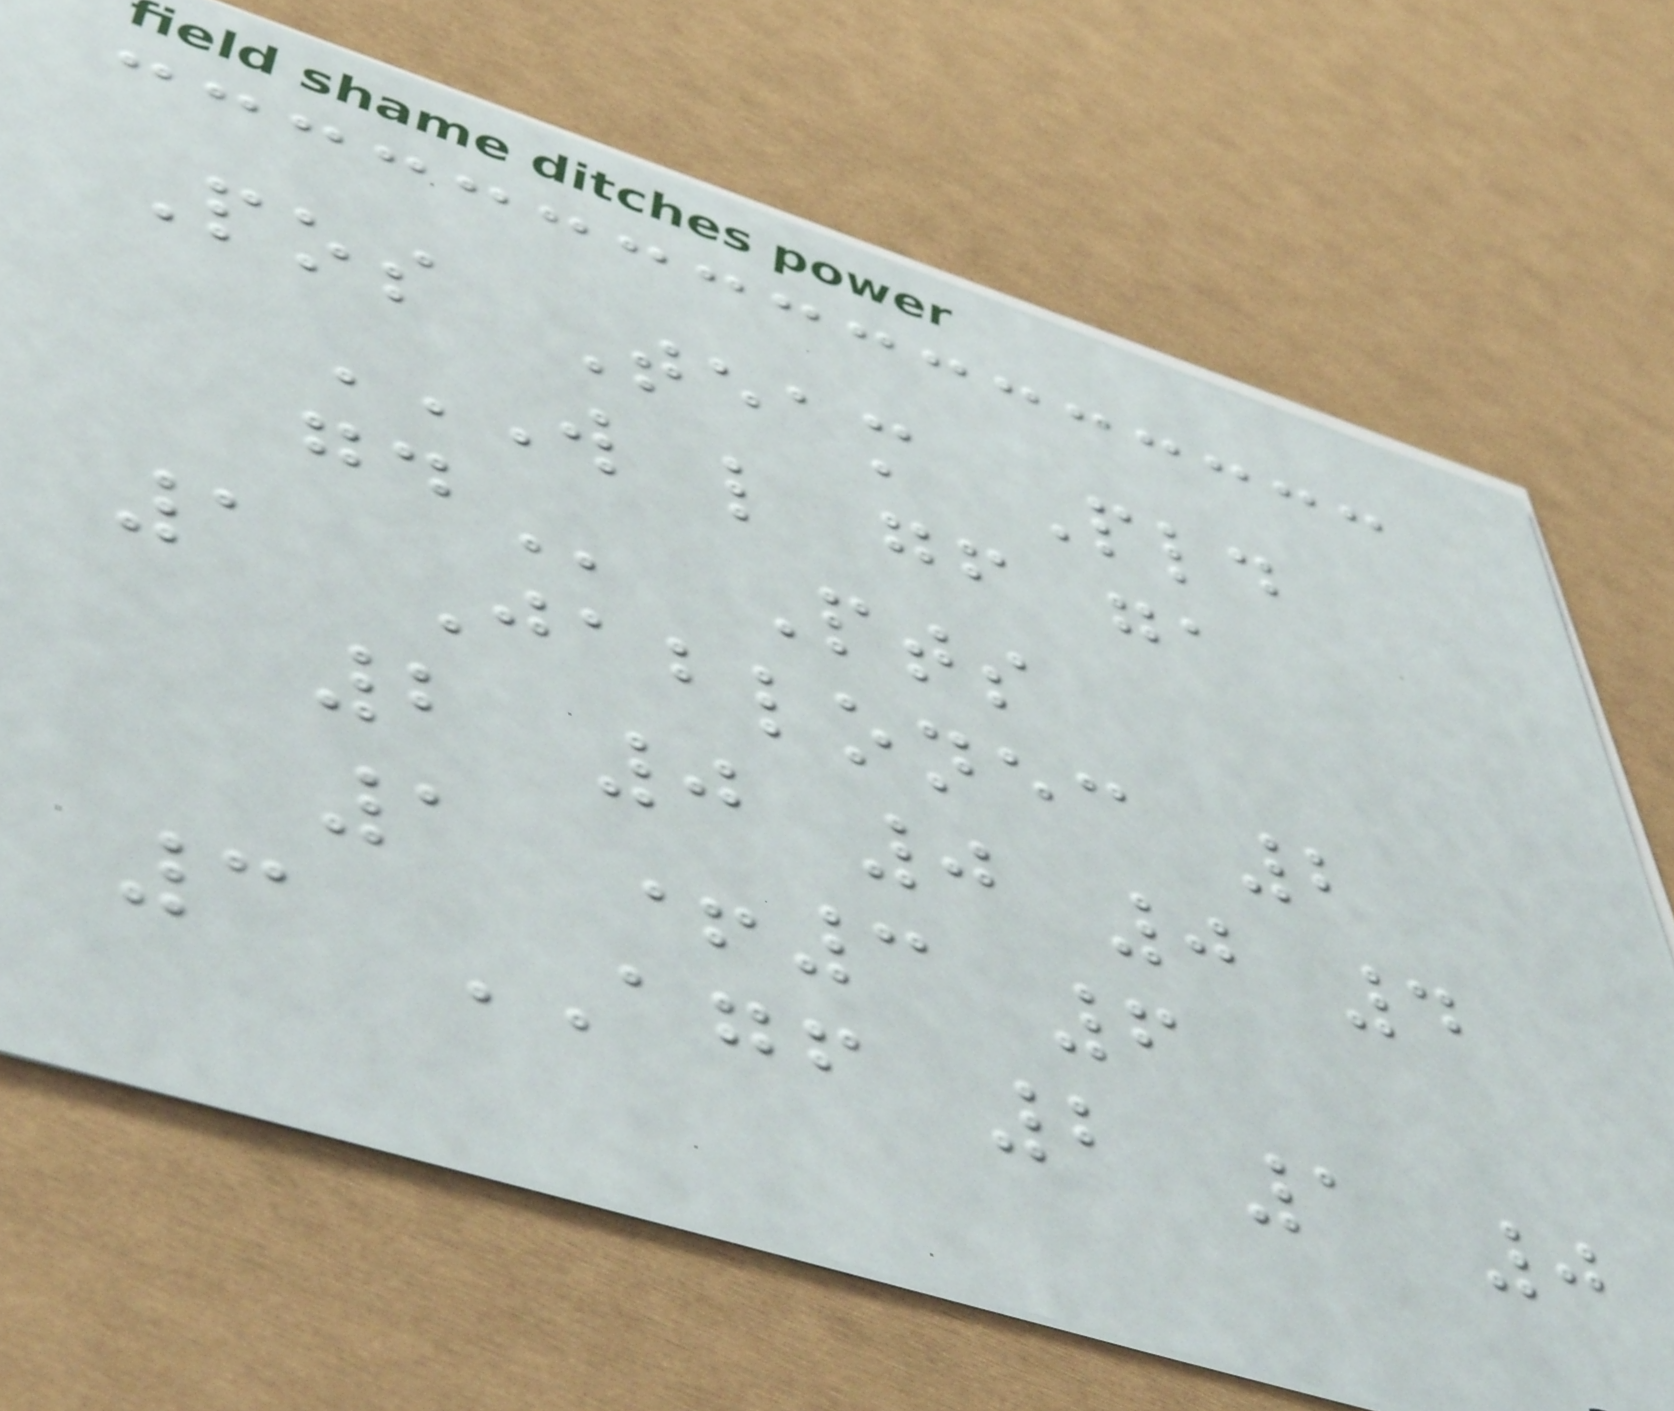Pos Team Pld
W L GF GA
GD Pts
1 Jablonec 2
2 0 0 0 4
1 +3 6
3 AGF 2 1 0
